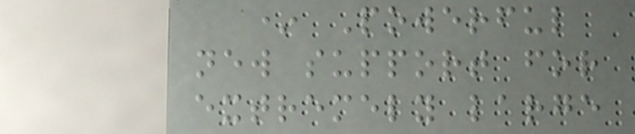* Powerful
new support for
extremely large
